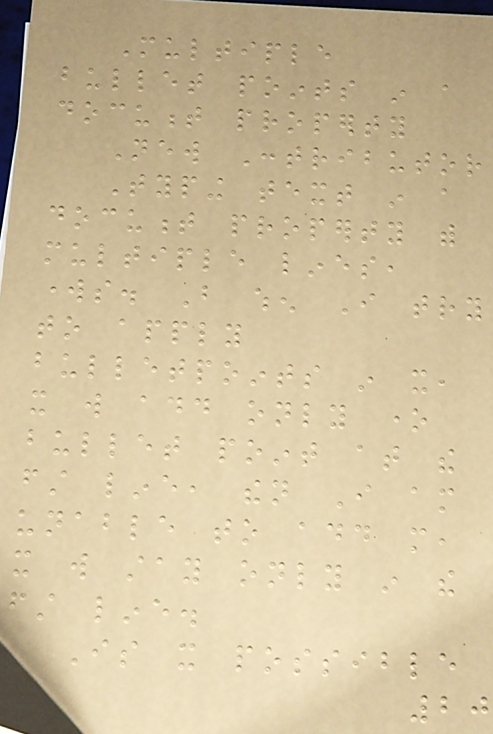Multiple
bullet points in a
document property
New Contributor
Typing text in a
document property with
multiple lines,
works. But when I try
to apply
bulletpoints in it,
it will add only one
bullet point at the
first line, then I am
unable to add more,
it will stay only in the
first line.
Is it possible
20
